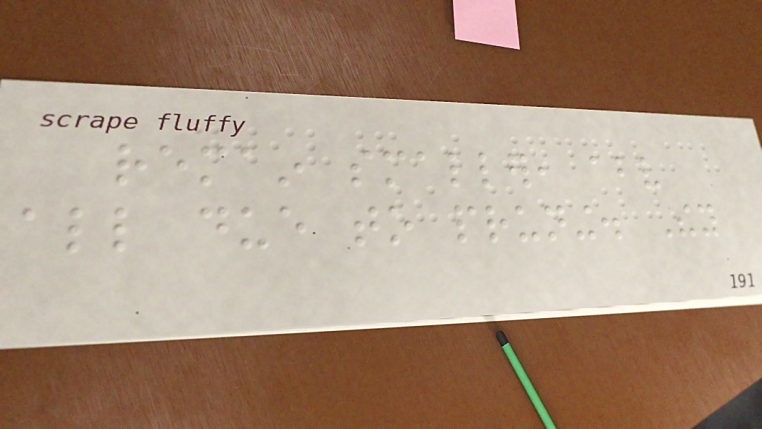remain smaller, above
all due to pruning. They
